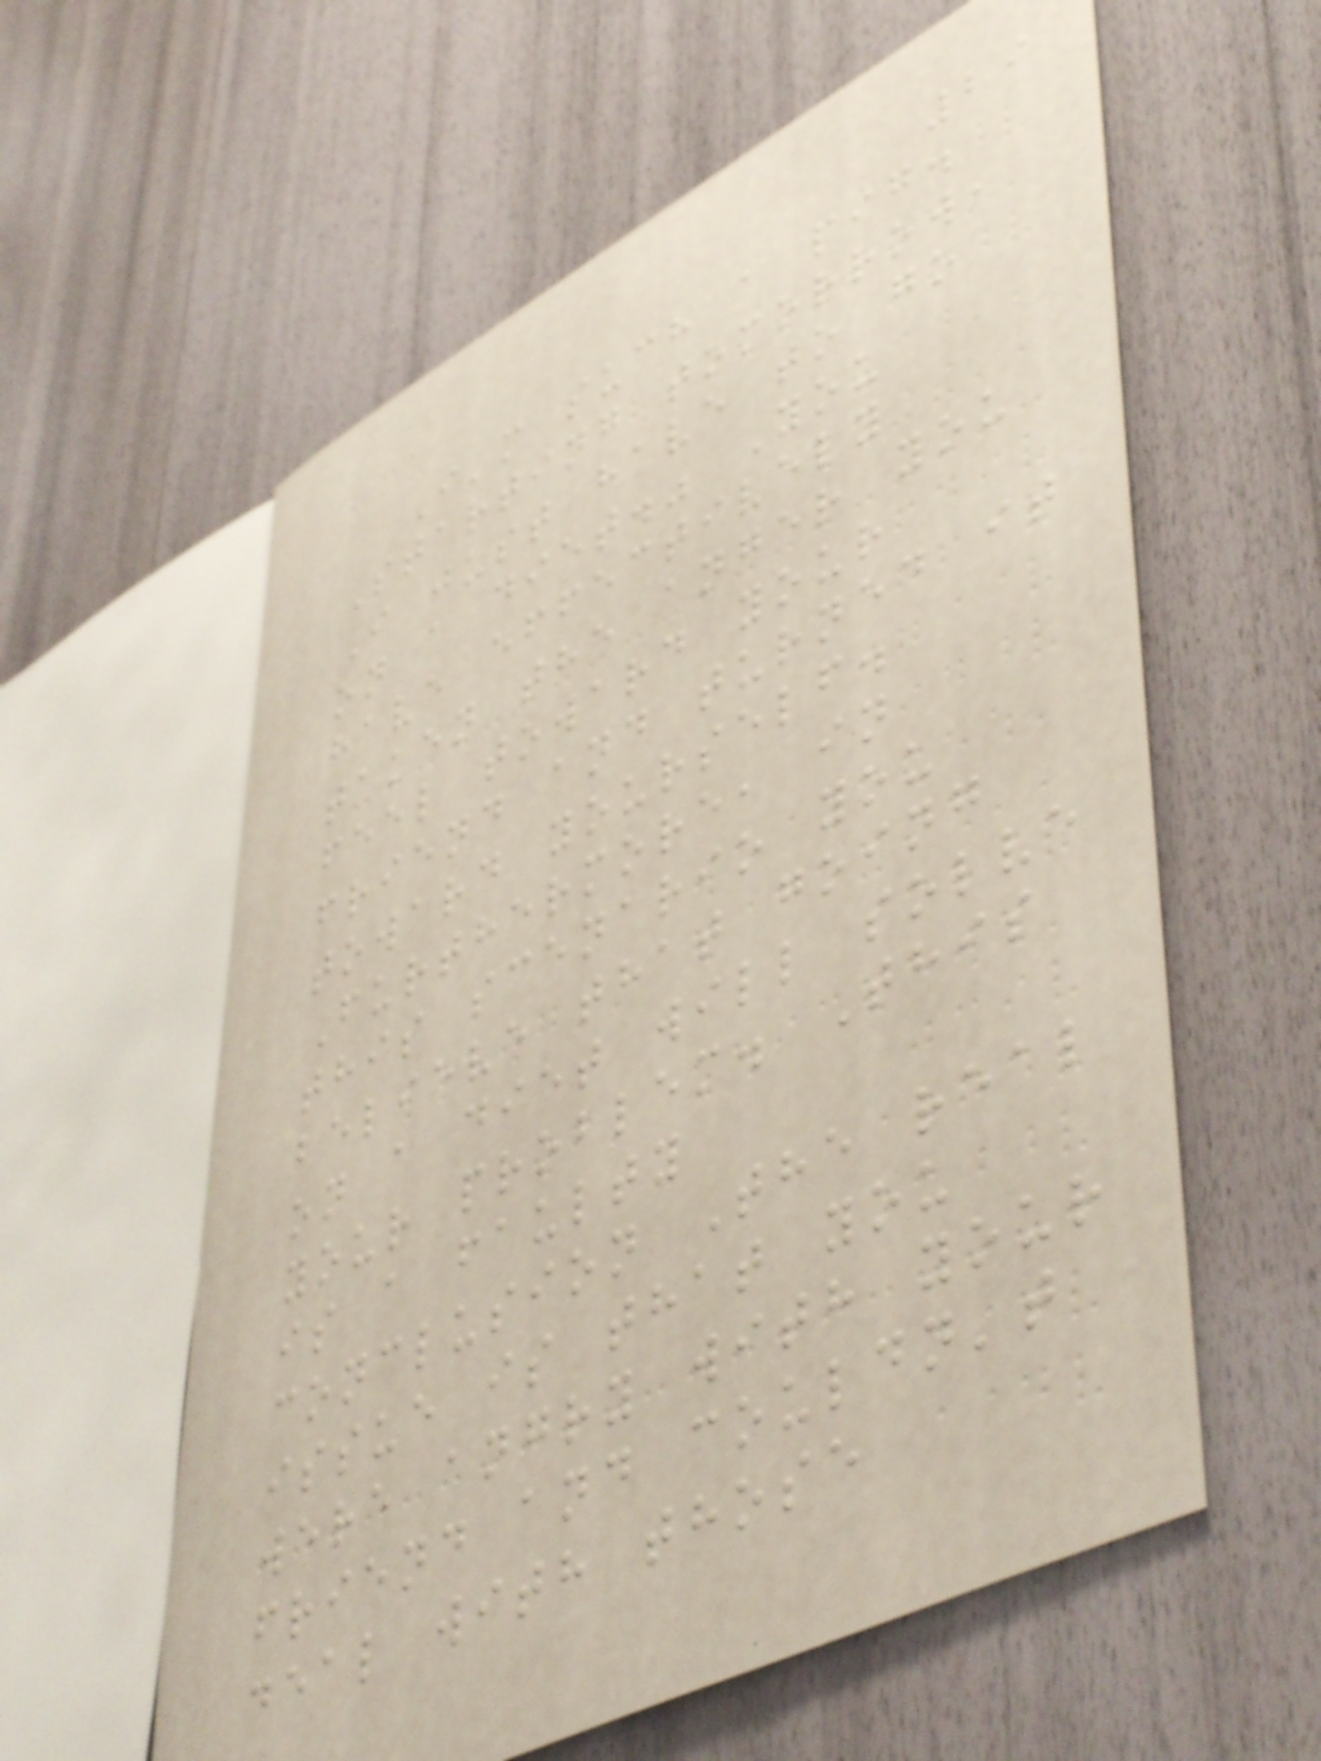29
I'm such a pig.
Starting tomorrow,
I just have to go
on a diet." You
have effectively
taken the anger you
feel toward your
friend and turned it
toward yourself.
Furthermore, in
this scenario you
believe that going
on a diet will solve
your problem. This
is a faulty
conclusion The real
issue is that you
were angry with your
friend and couldn't
deal with those
